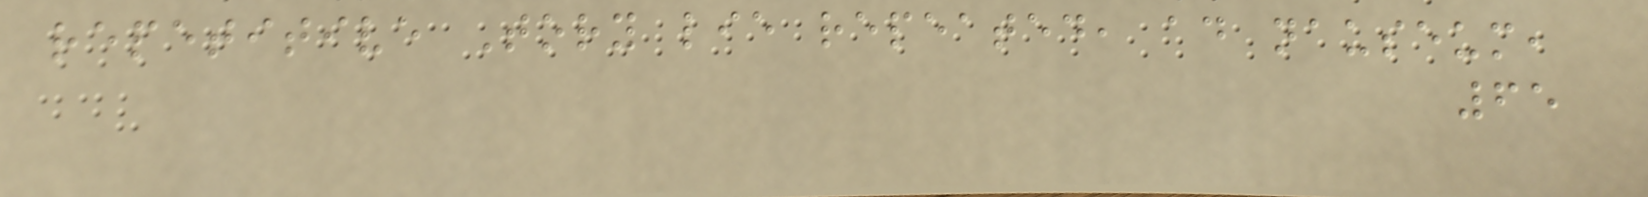repetitive Tory lie repeated, ad nauseum,
65
